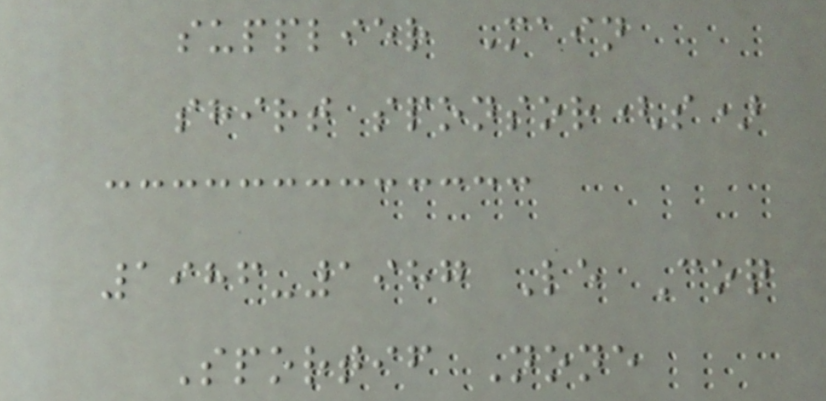supplier Main
shirt sponsor(s)
1986-1987 Le Coq
Sportif None
